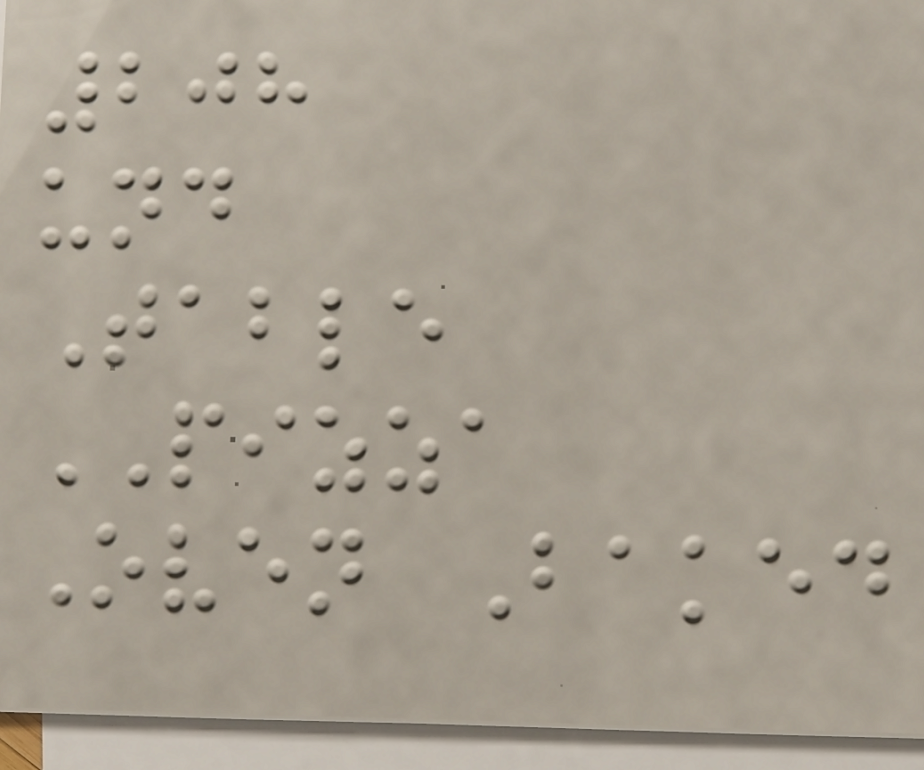208
und
Table
PIZZA
Oven Baked
